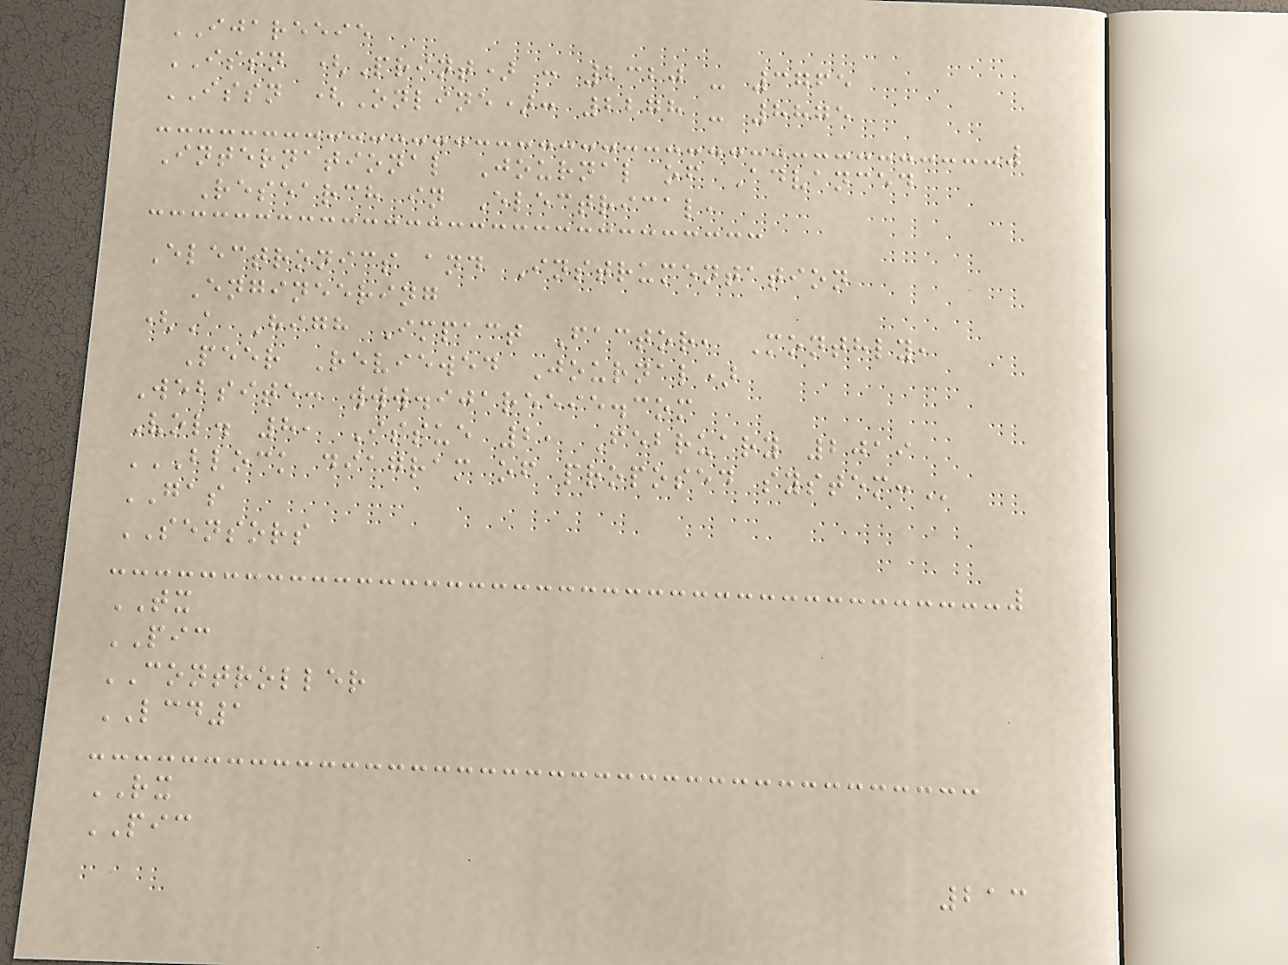IJAREEIE
ISSN (Print) : 2320 - 3765
ISSN (Online): 2278 - 8875
International Journal of Advanced
Research in Electrical,
Electronics and Instrumentation
Engineering
(A High Impact Factor, Monthly,
Peer Reviewed Journal)
Website: www.ijareeie.com
Vol. 8, Issue 2, February 2019
BLOCK DIAGRAM OF PROPOSED SYSTEM:
GAS
SENSORS
TX
PIC
CONTROLLER
LCD1
RX
PIC
213
